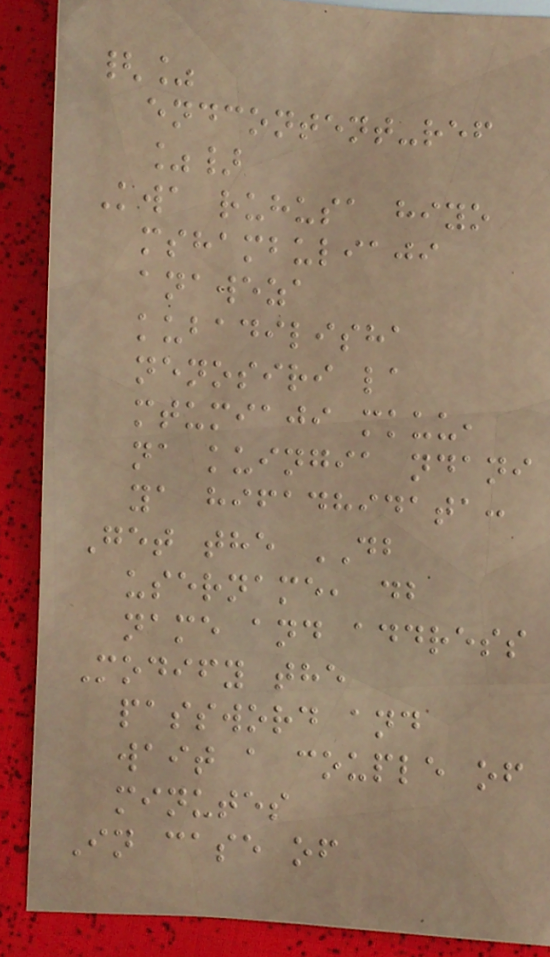{%
endcontent-ref
%}
Kwa ruhusa hiyo
mshambuliaji
anaweza
kubadilisha
nenosiri la
mtumiaji mkuu,
na kuingia ndani
ya hifadhidata:
Get the DB
username, db
name and address
Modify the
password and
wait a couple of
minutes
In case of
